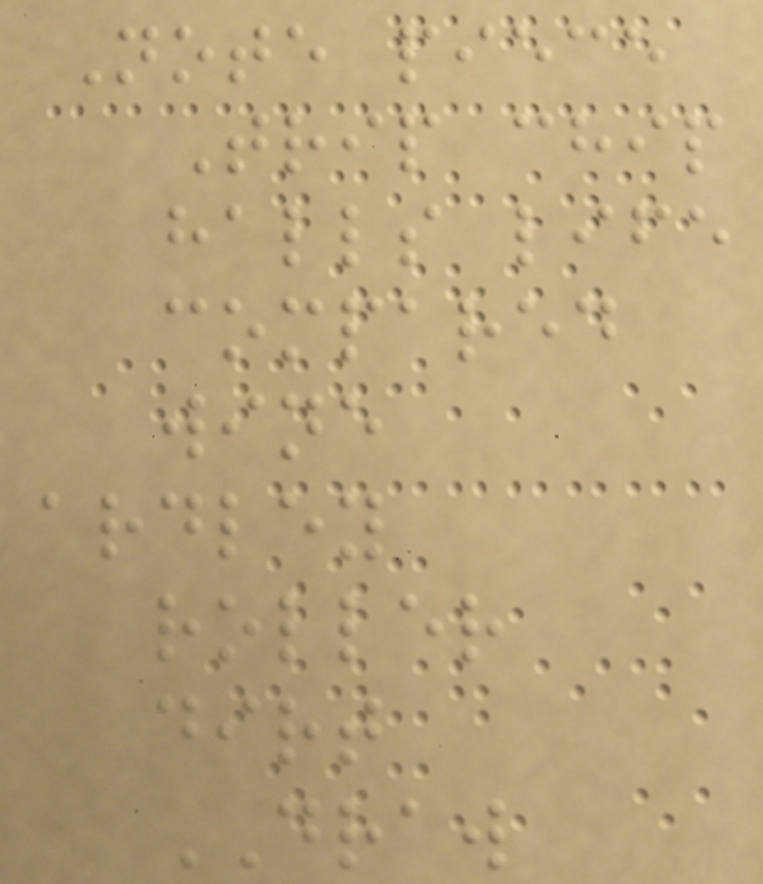Note piece
Trip chip
halls life
compared
wine
ardley
roller
dirt
DRAW
